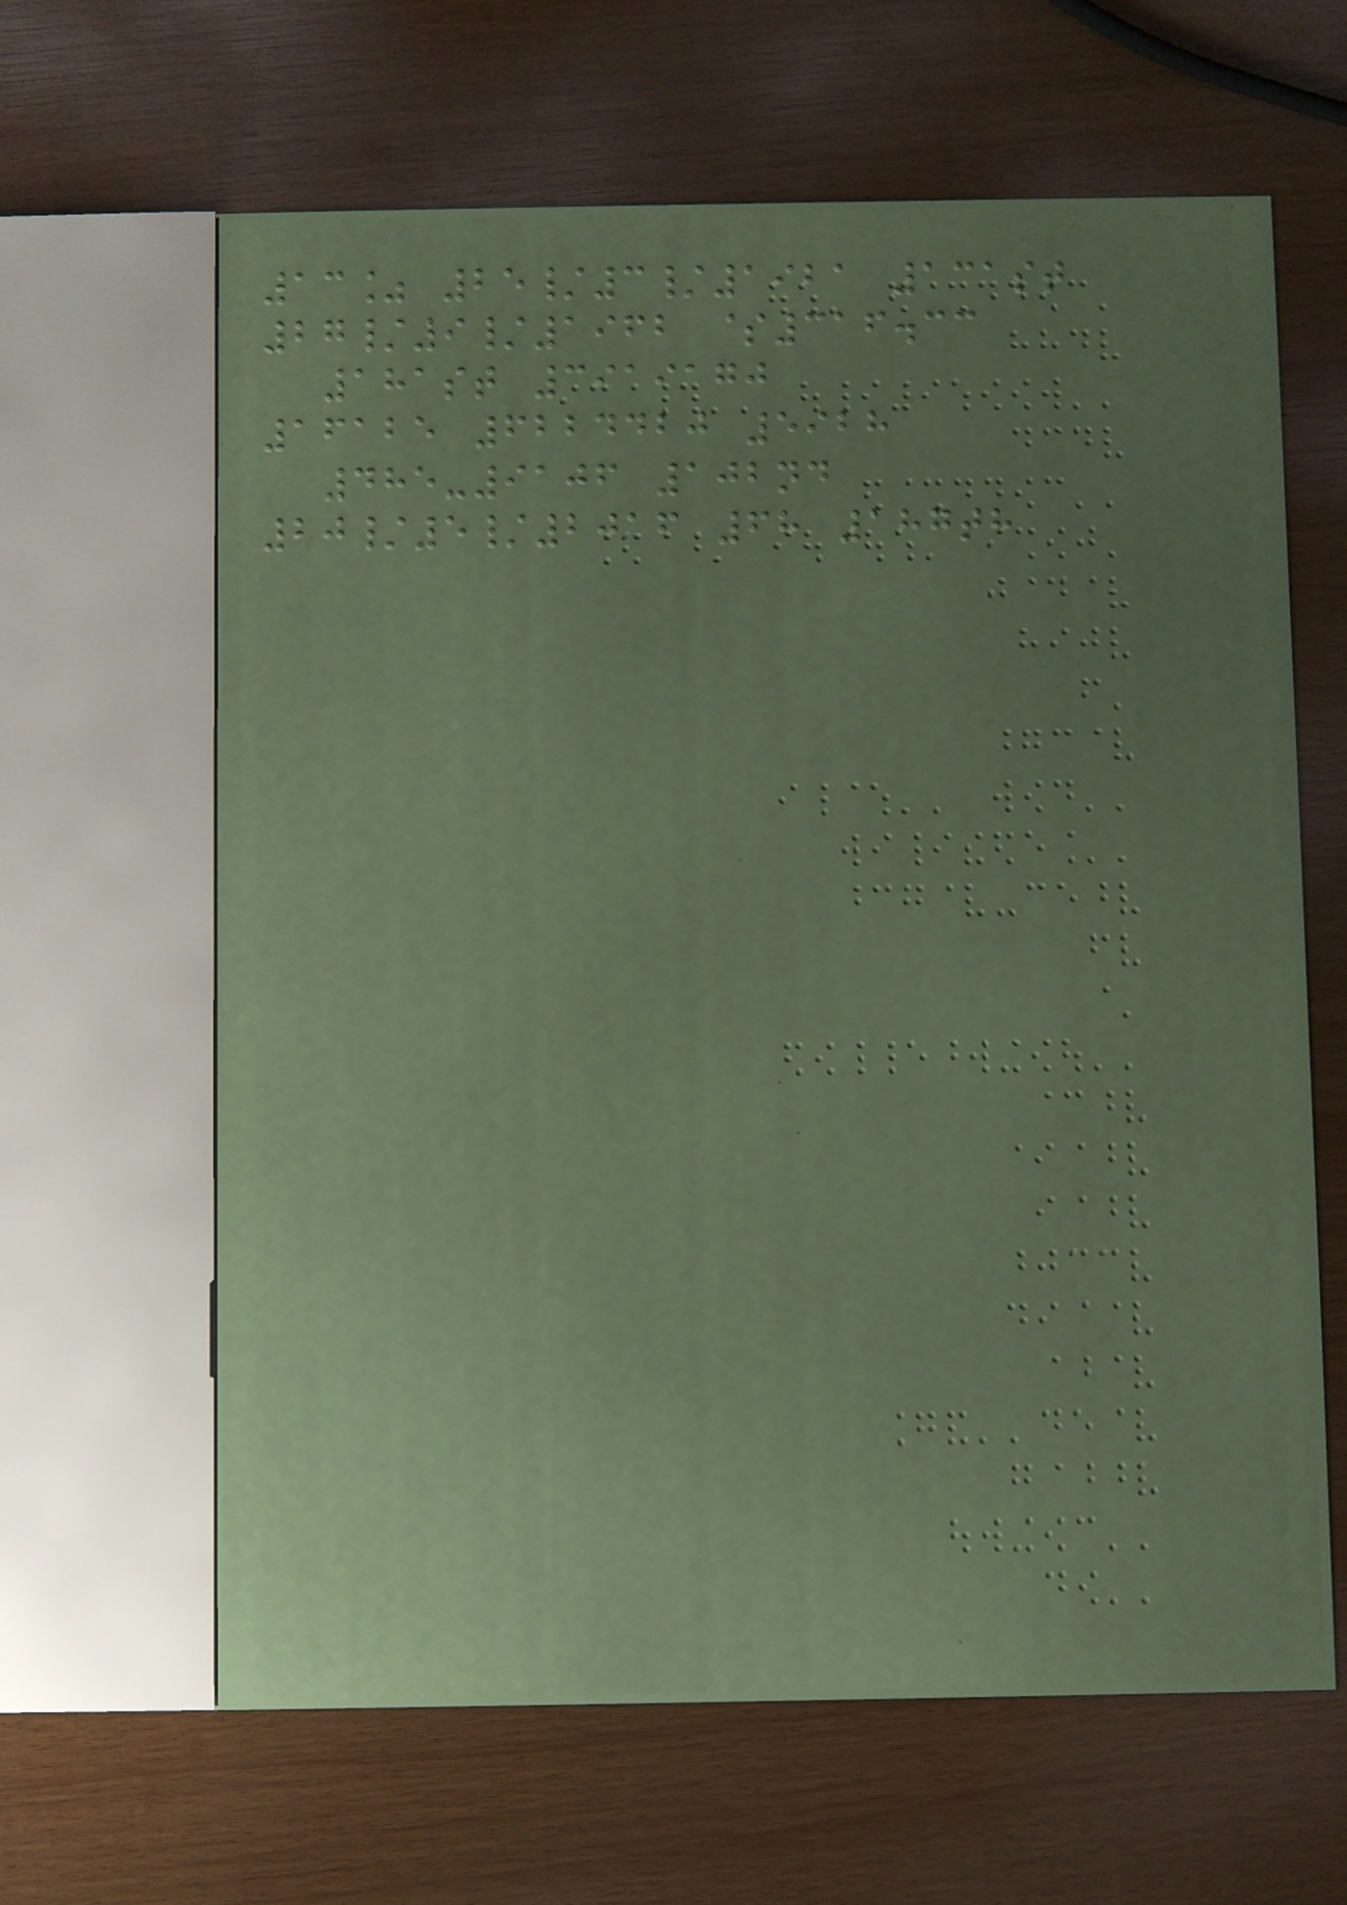13% 25/3/1921 131st
27/9/1962 $316.33
181st 3919170
16125 6224420 5928
485-9106 102nd
20/5/2016 68 187th
